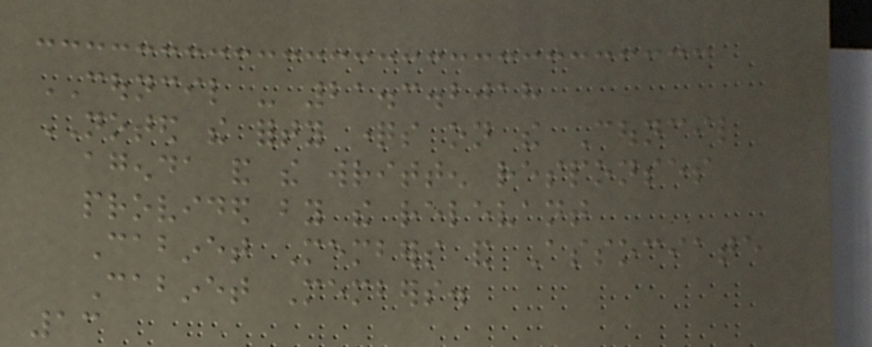COUNCIL - 21.3.2018
NOTED the forty questions on the Council
agenda and the written responses
provided by the relevant
Cabinet Members and Associate
Cabinet Members.
13
